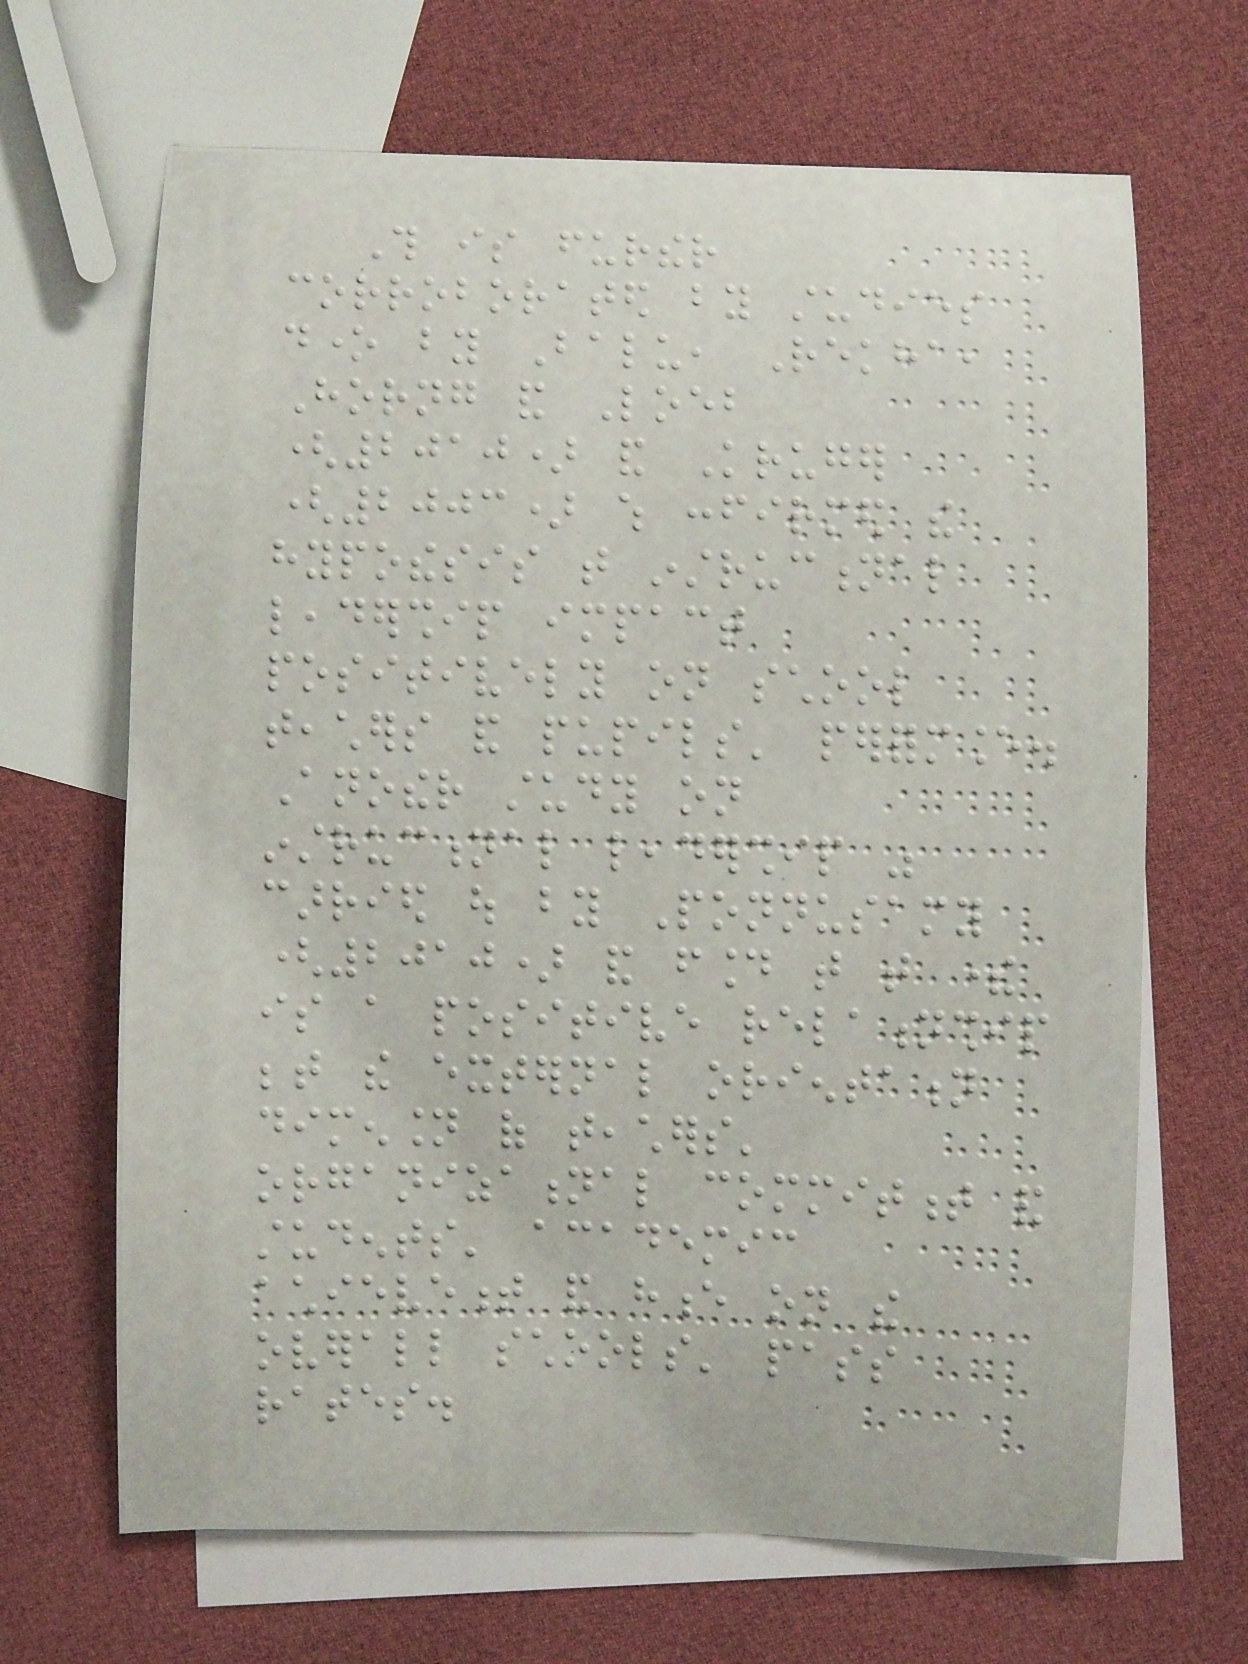This is further
corroborated by studies
done by Balu, Rekha,
Horng and Loeb
(2010) and Kruger
(2003) which confirmed the
hypothesis that instructional
leadership impact
positively on school
teachers and pupils' performance.
Another study on
instructional leadership was
carried out by Ponnusamy
(2010) and found that that there
is a positive relationship
between the external orientation
dimension of teachers'
organizational commitment and
students' academic
achievement and hence on the
overall schools' pass
rates.
